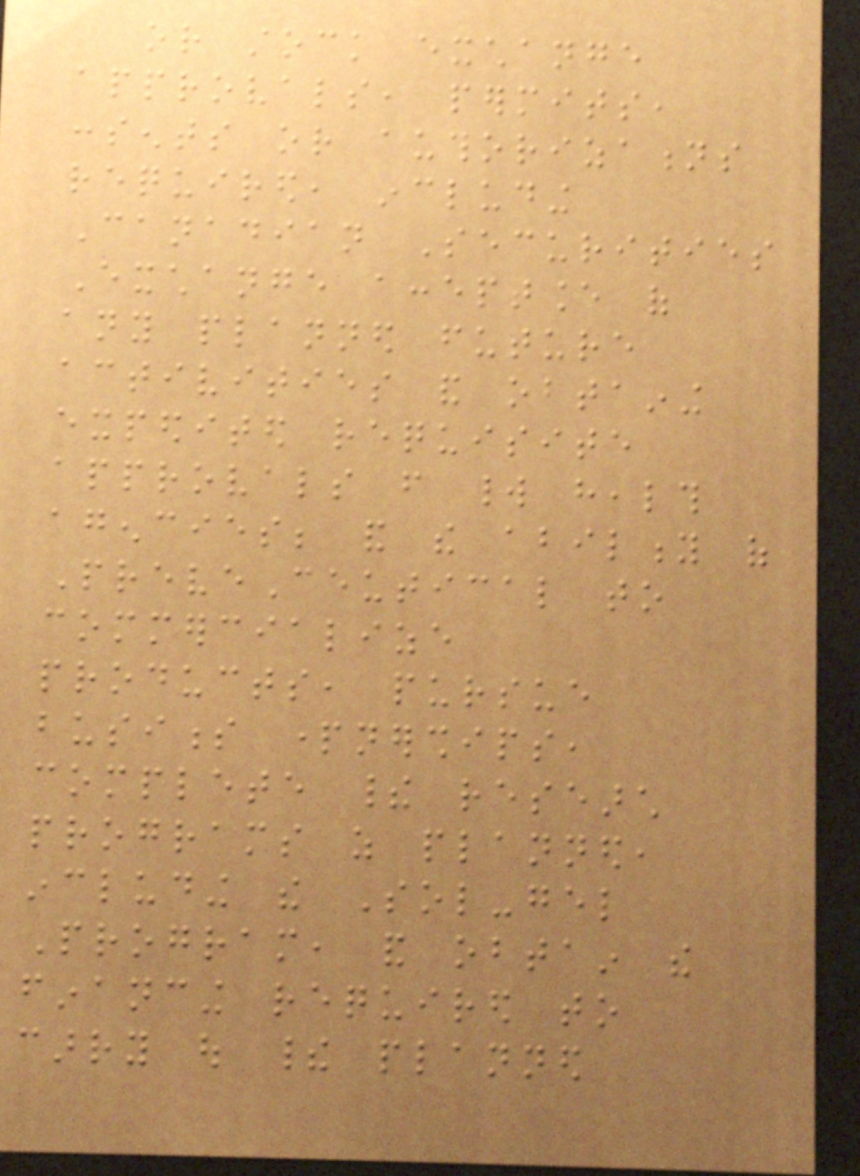or stock exchange
approvals, permits,
consents or authorizations
required, including
Canadian Securities
Exchange acceptance of
any planned future
activities and obtaining
expedited requisite
approvals from world health
agencies; and the ability of
PreveCeutical to
commercialize
products, pursue
business partnerships,
complete their research
programs as planned,
including the Sol-gel
Program, and obtain the
financing required to
carry out their planned
